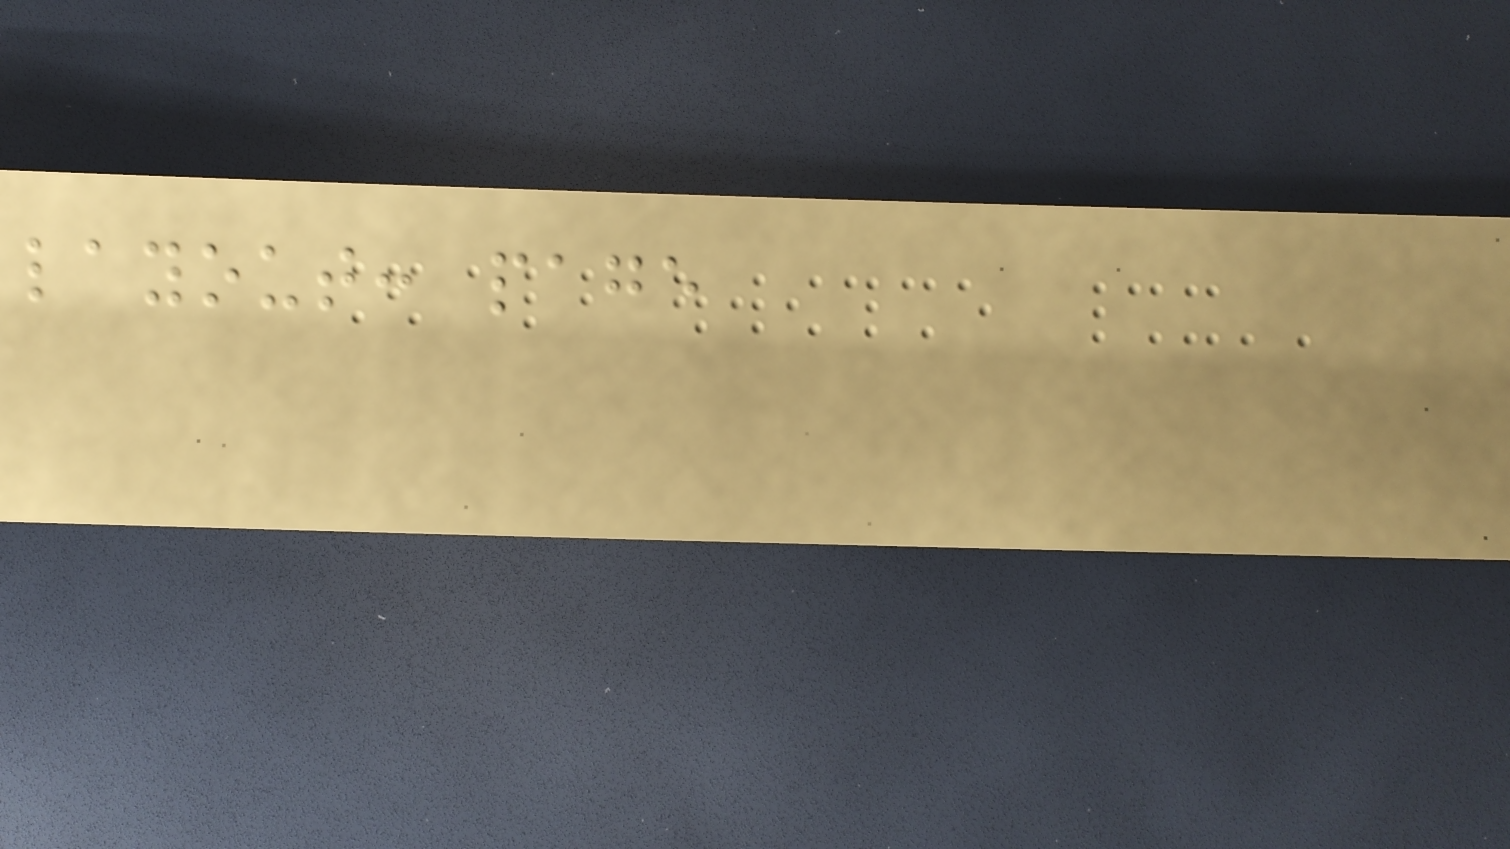layout: page
